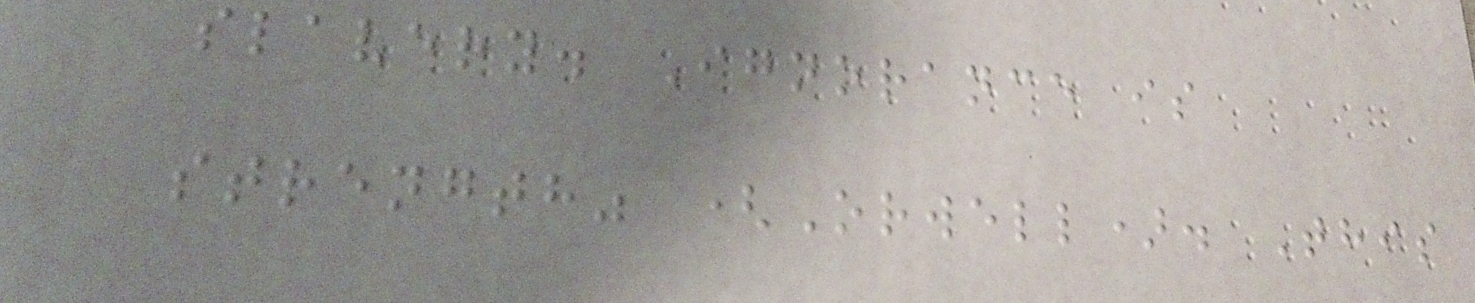slavery. Ignorance is
strength" (Orwell). This
